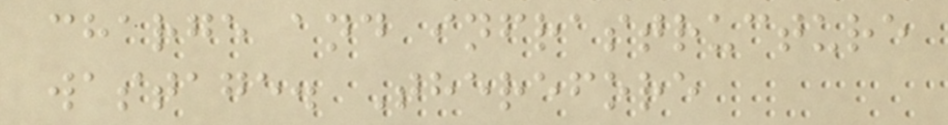charge and infrastructure
wastage. Therefore
